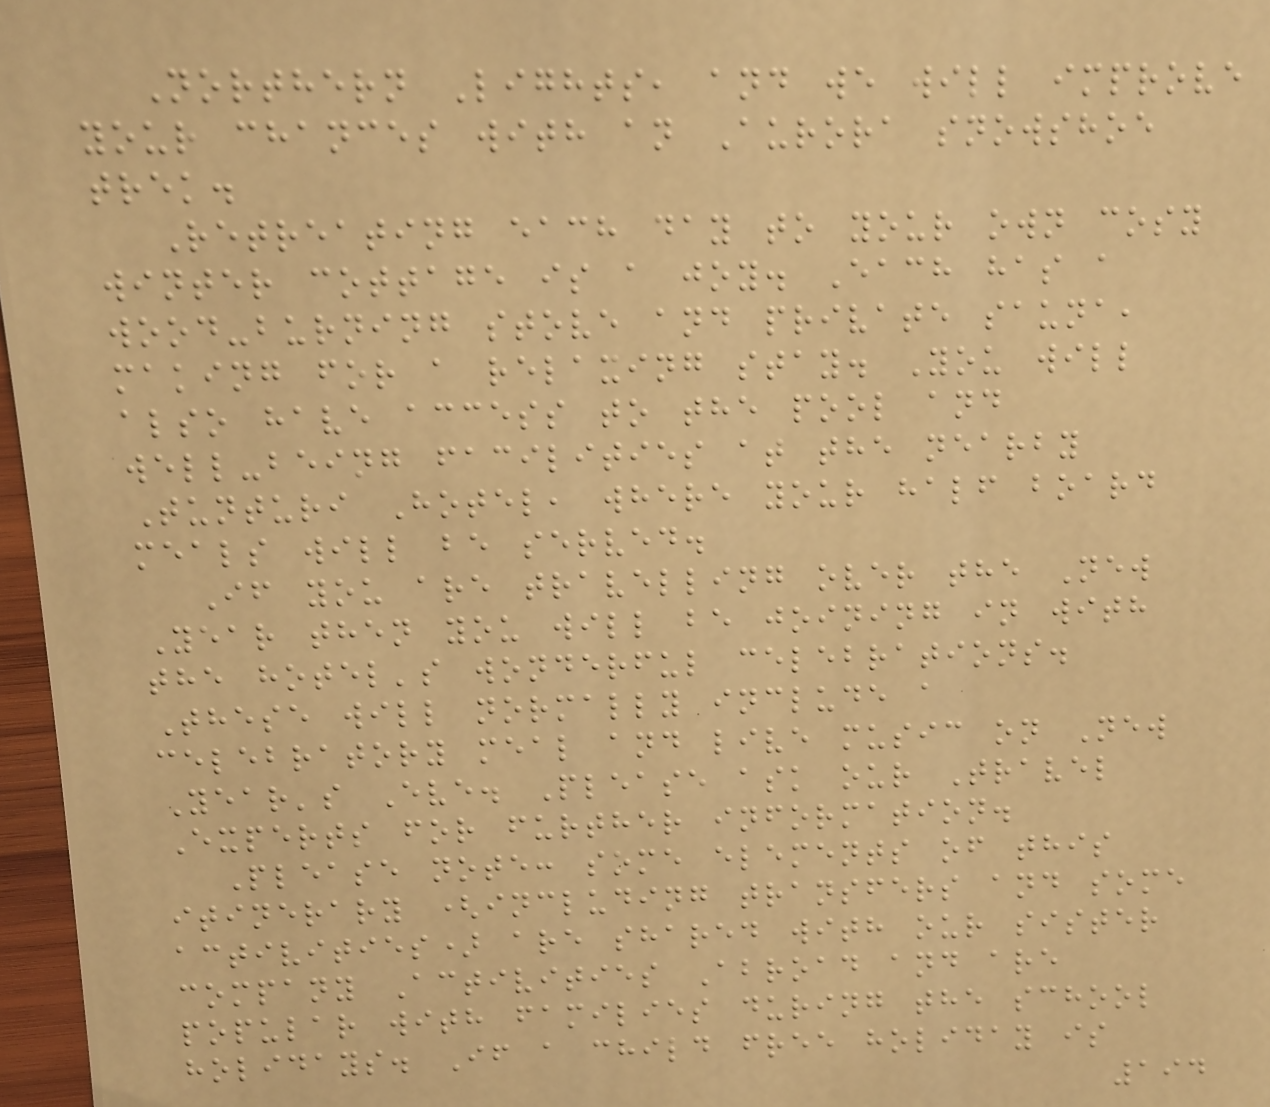Northern Lights, and we will improve
your chances with an Aurora snowshoe
trek.
Retreating each day to your own cosy
winter cottage is a joy. Each has a
wood-burning stove and private sauna,
making for a relaxing stay. You will
also have access to the pool and
well-being facilities at the nearby
Tunturi Hotel, where your half board
meals will be served.
If you are travelling over the New
Year then you will be joining in with
the hotel's wonderful celebrations.
These will normally include a
celebratory meal and live music on New
Year's Eve. Please ask our Travel
Experts for further information.
Please note: some elements of this
itinerary (including transfers and some
activities) are shared with our sister
company Activities Abroad and are
popular with families during the school
holidays. If a child free holiday is
194
